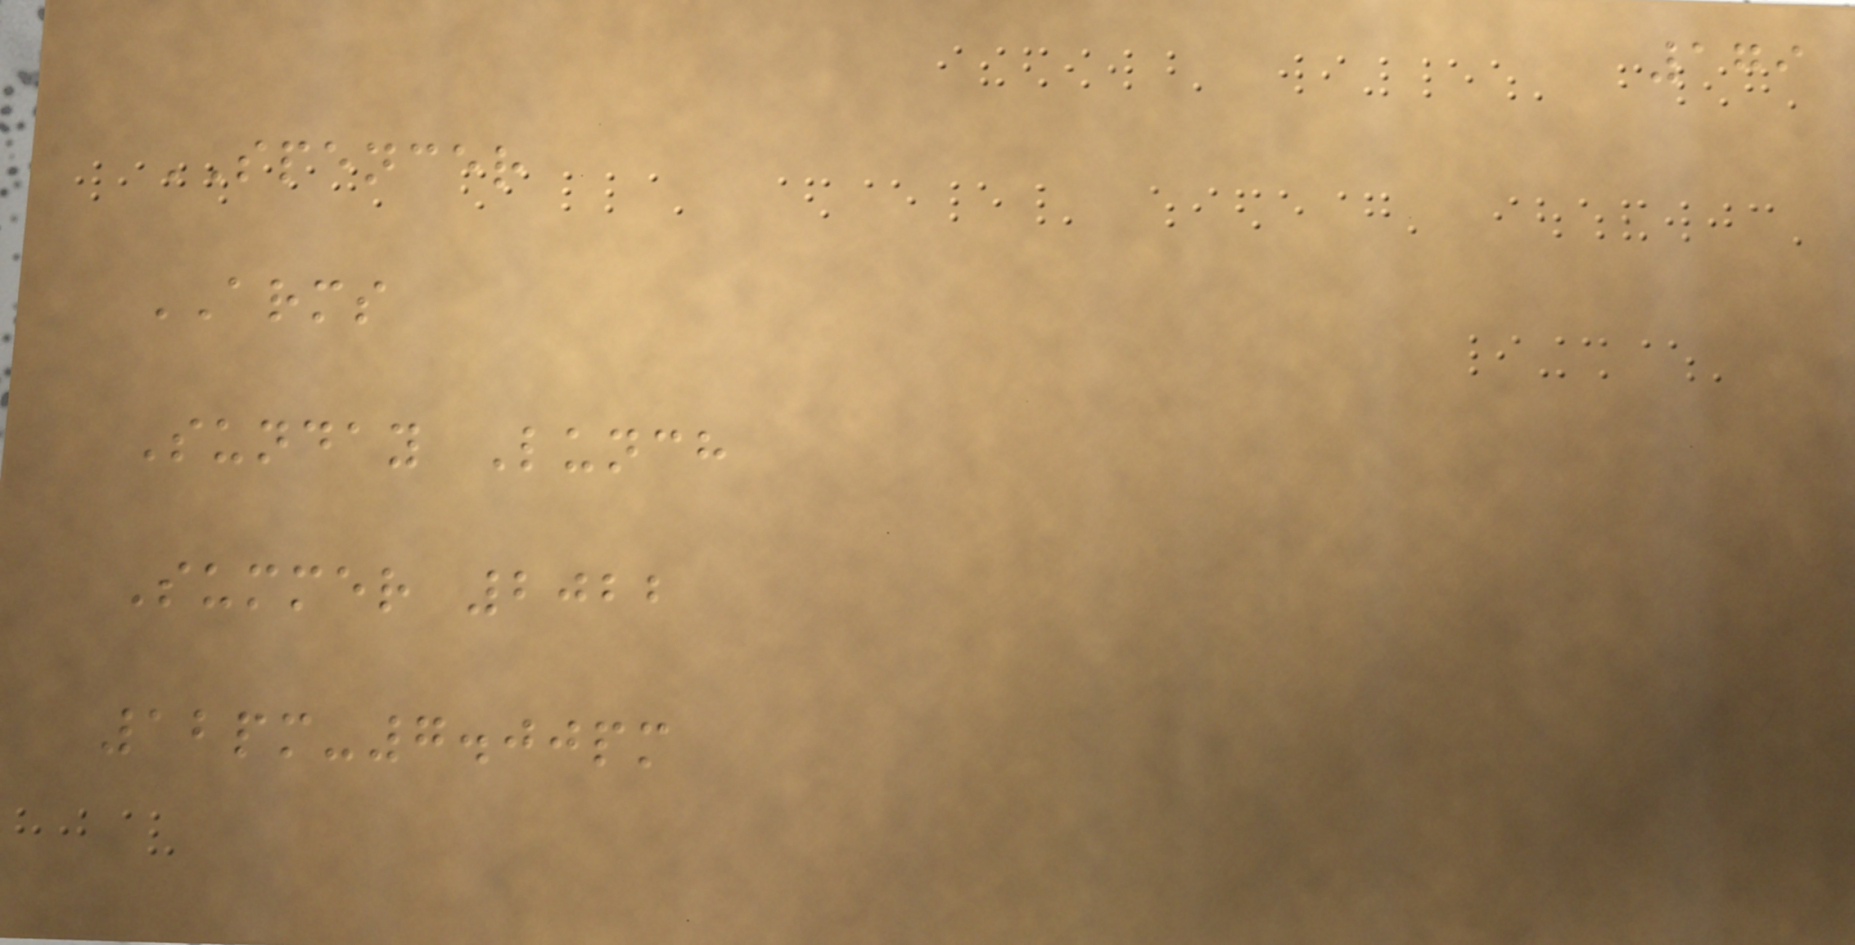179
SPENCER
ARMS
Sunday Lunch
Summer 2022
12pm-7.00pm
